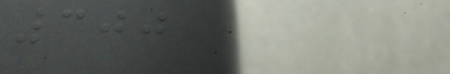300
